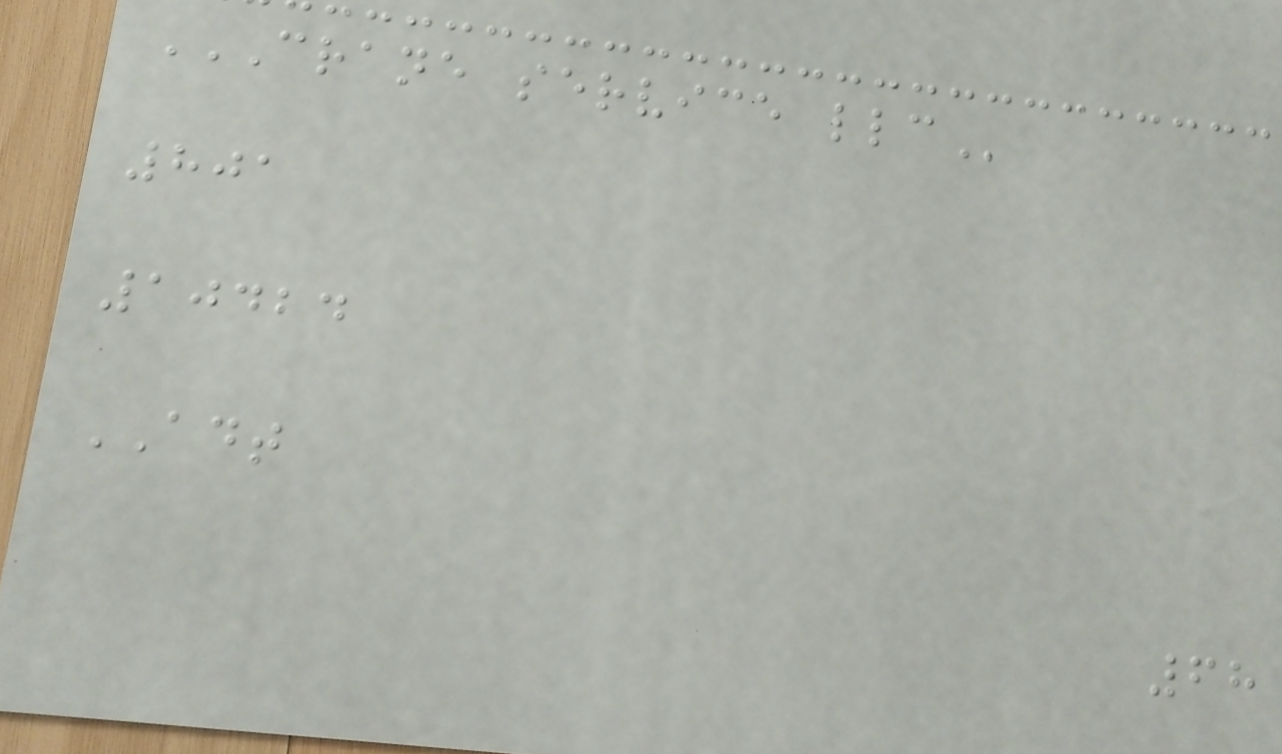CRANE SERVICE LLC
801
10424
ADT
68
